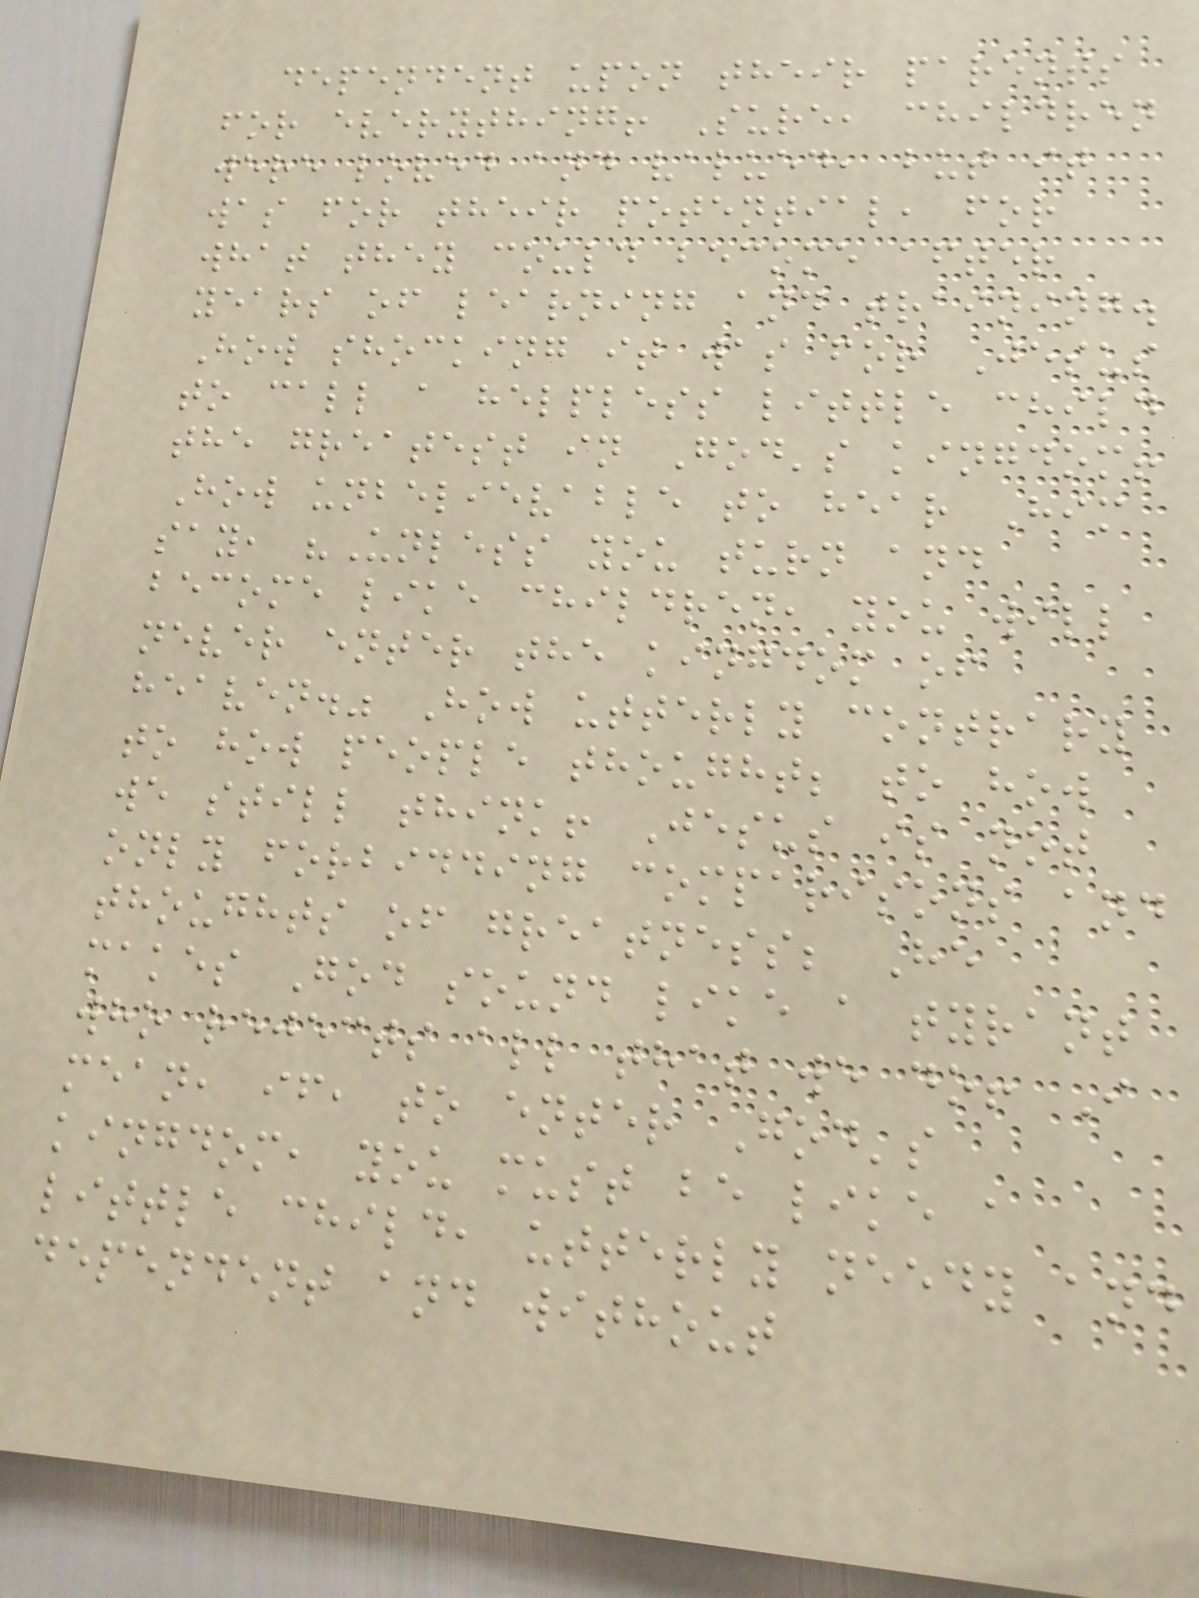dependent upon their parents
for everything! Sure, children
were loved and valued, but it
was for their potential, for
what they could become after
years of learning and training.
How shocking it was for Jesus
to call a helpless little child
the greatest in God's kingdom!
How unbelievable to hear Him
say, "Unless you turn and
become like children, you will
never enter the kingdom of
heaven." How utterly contrary
to how people thought; to how
we still think! Jesus is not
only forbidding comparisons and
thoughts of greatness; He
makes God sound like a tyrant
who rejects all that we do! I
mean, if, to enter God's
kingdom, you must be like a
little child, utterly needy and
dependent and without
